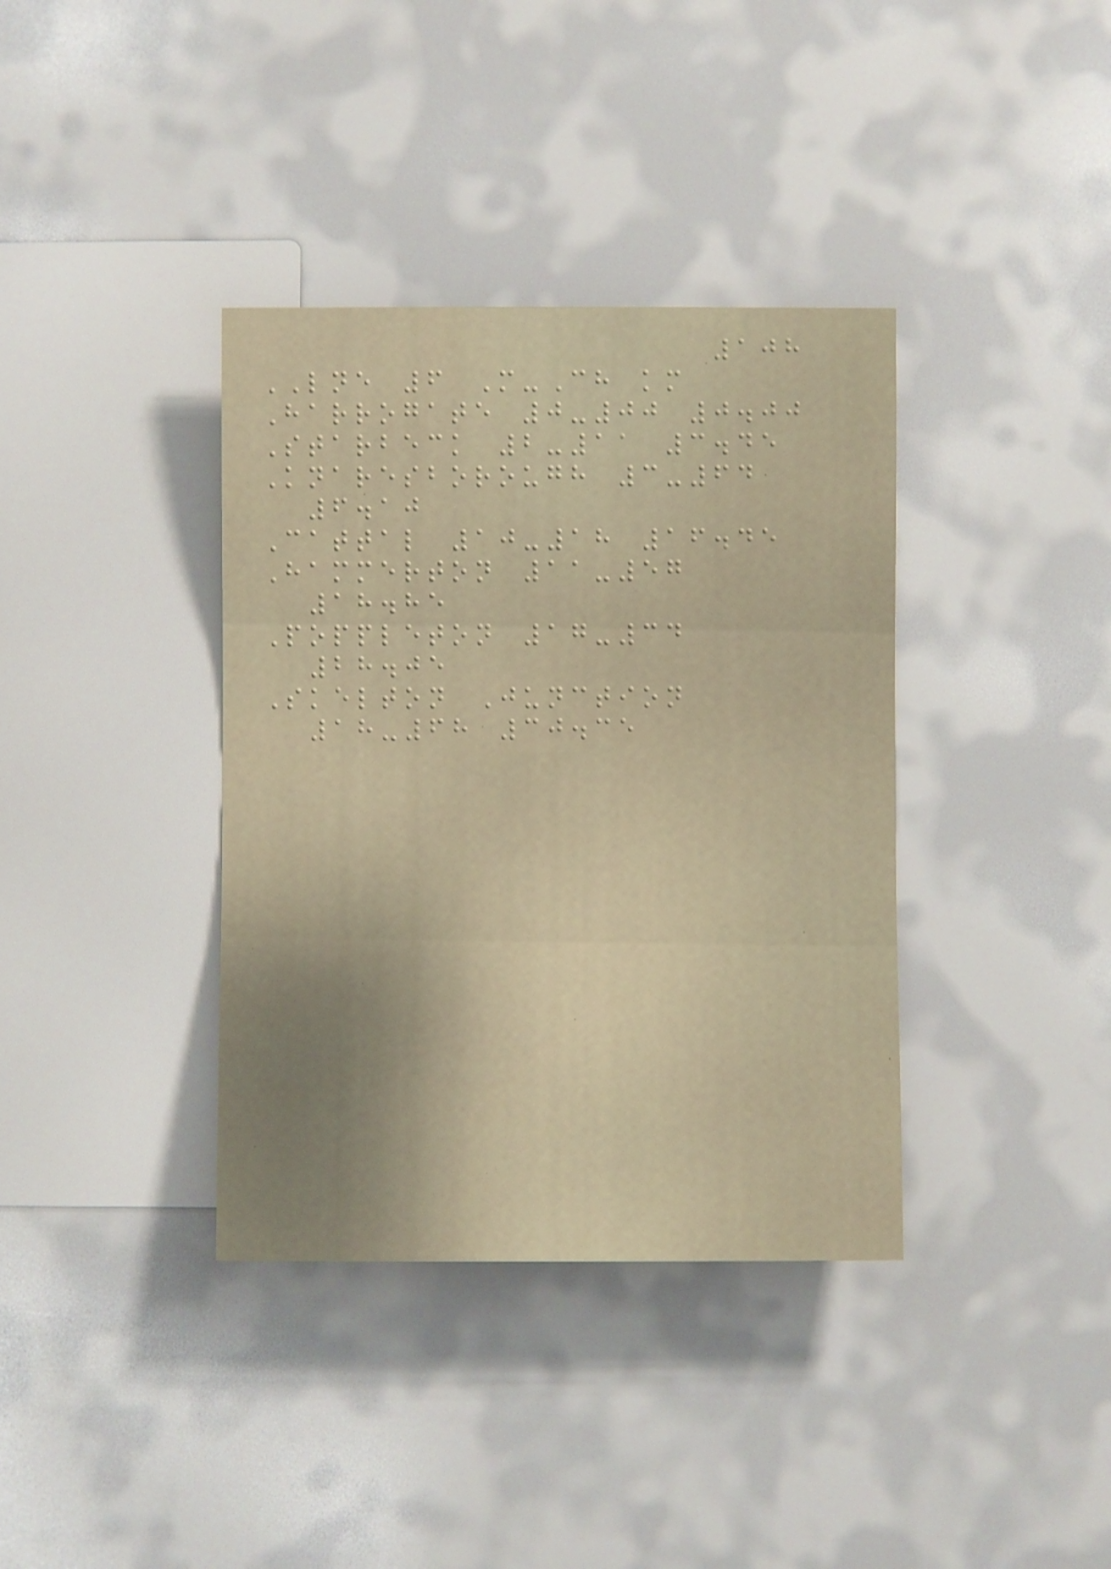108
LNE 6 M-Ch km
Harrogate 0-00 0.00
Starbeck 2-11 3.45
Knaresborough 3-64
6.10
Cattal 10-18 16.45
Hammerton 11-57
18.85
Poppleton 17-34
28.05
Skelton Junction
18-68 30.35
